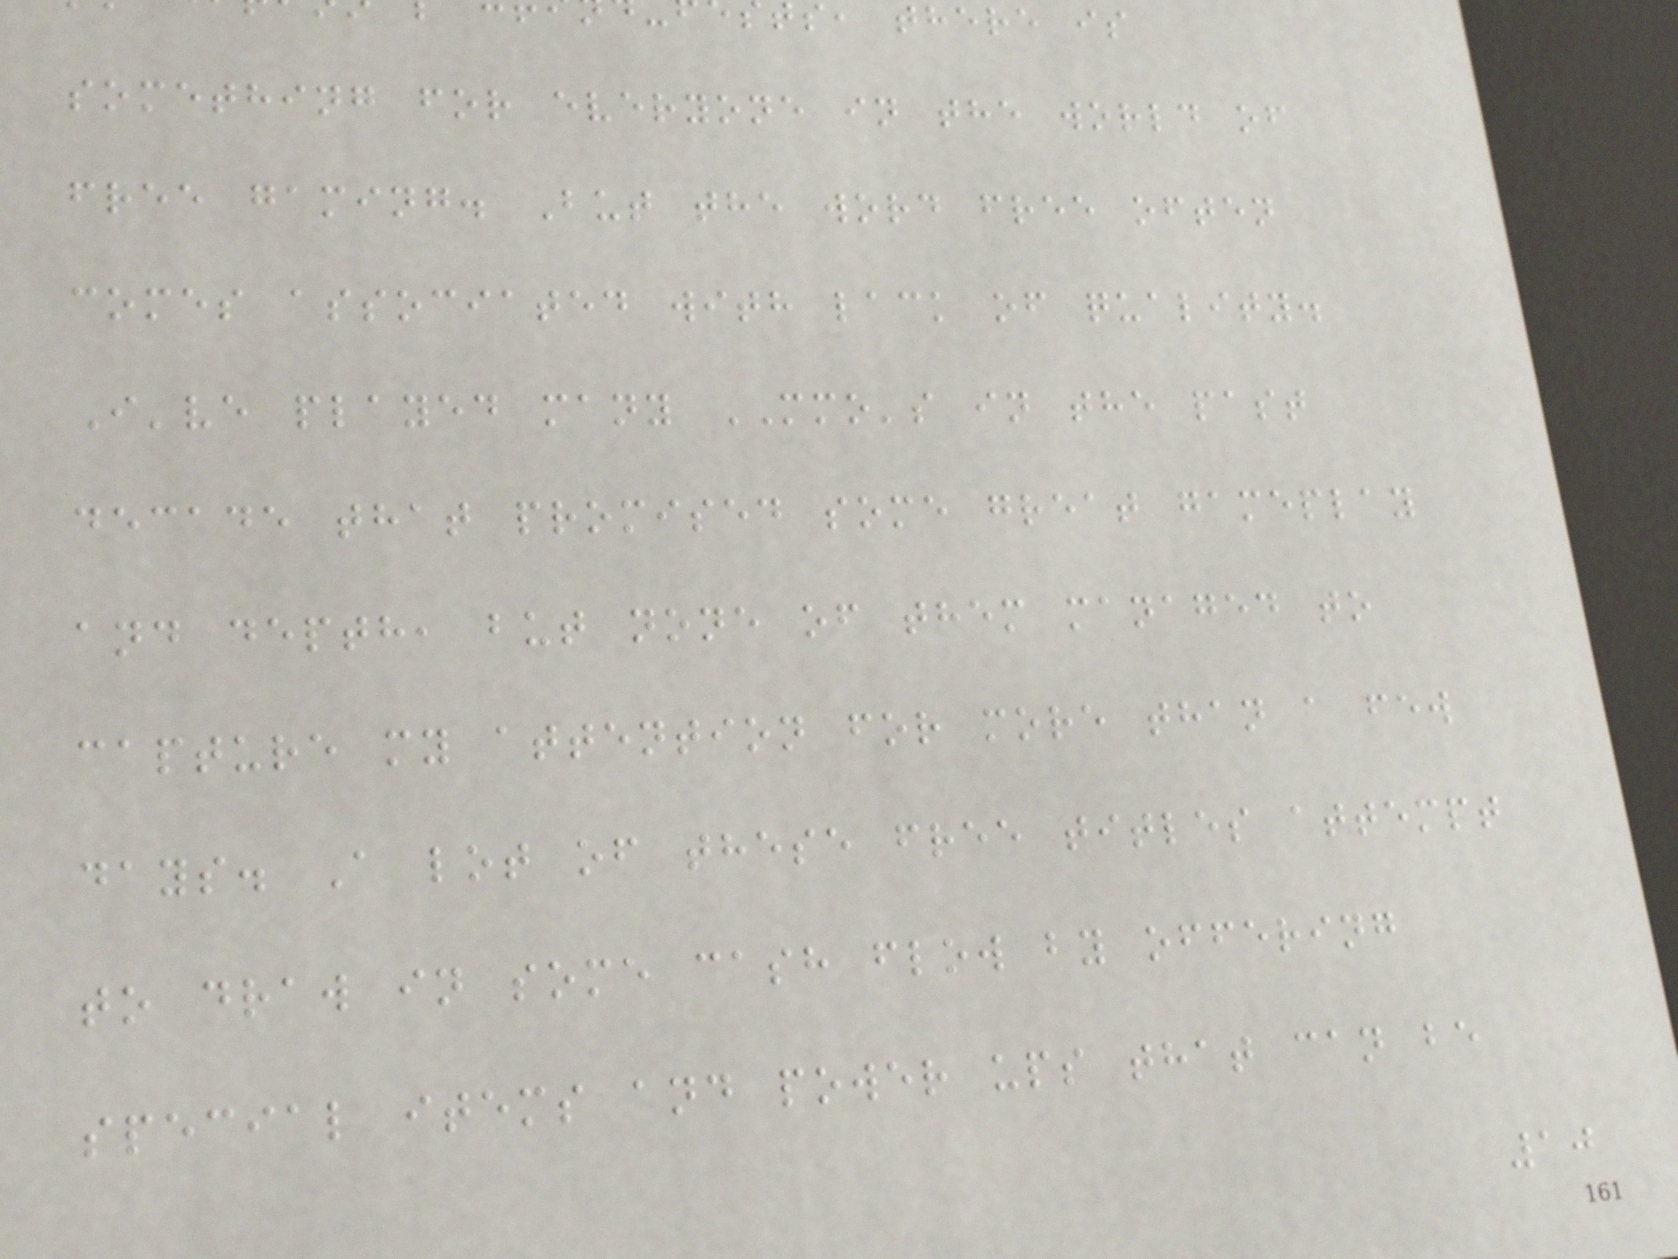s, there is
something for everyone in the world of
free gaming. But the word free often
comes associated with lack of quality.
I've played many MMO's in the past
decade that promised some great gameplay
and depth, but none of them managed to
capture my attention for more than a few
days. A lot of these free titles attempt
to draw in some cash flow by offering
special items and power ups that can be
10
